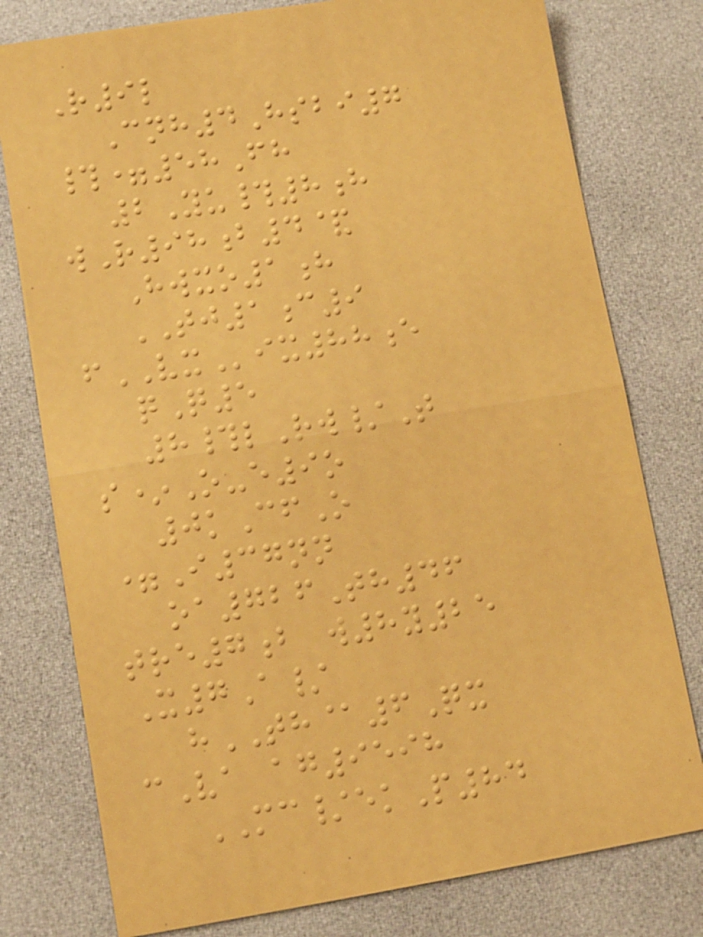R9l
Cnh4Hsbi7
#=58Fh
2Yu#8h
wR98b4&
Hwxo1h
TJ1c9
fVXix88e
qQ5
8#lRw/T
s*O-e9o
0kCfO
=I37nn
oa726Th46
tre7b w8y25
X7A/
hTH@6Qx
cVa ag9598
MC/ekP84
